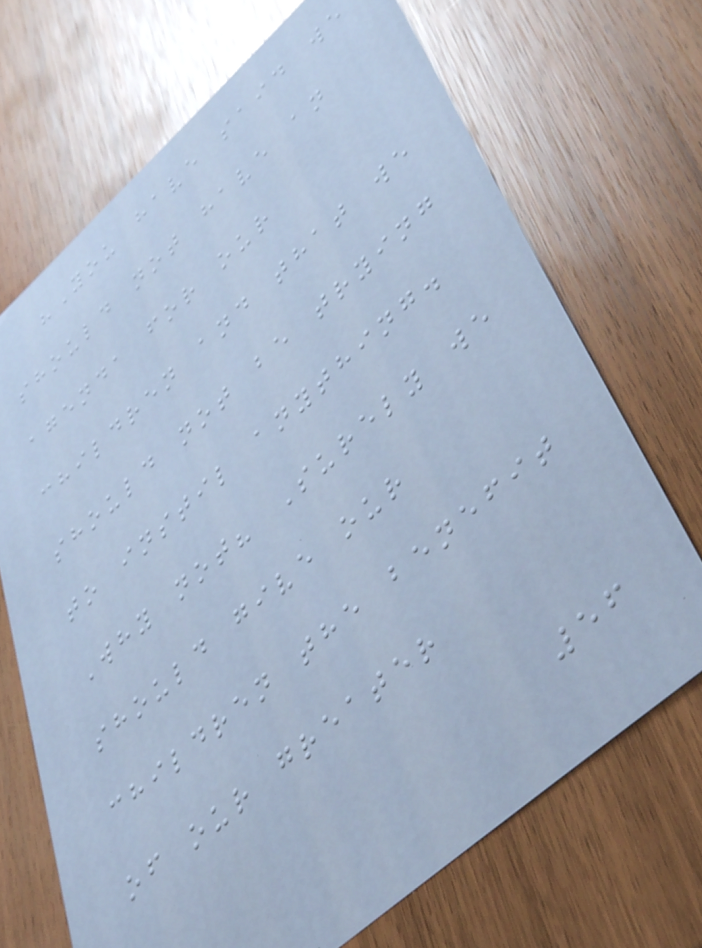"You have said we
should not have an
agenda for our
children and that we
should not be trying
to instil anything.
Why not? Surely we
should give our
children the benefit
of our greater
56
